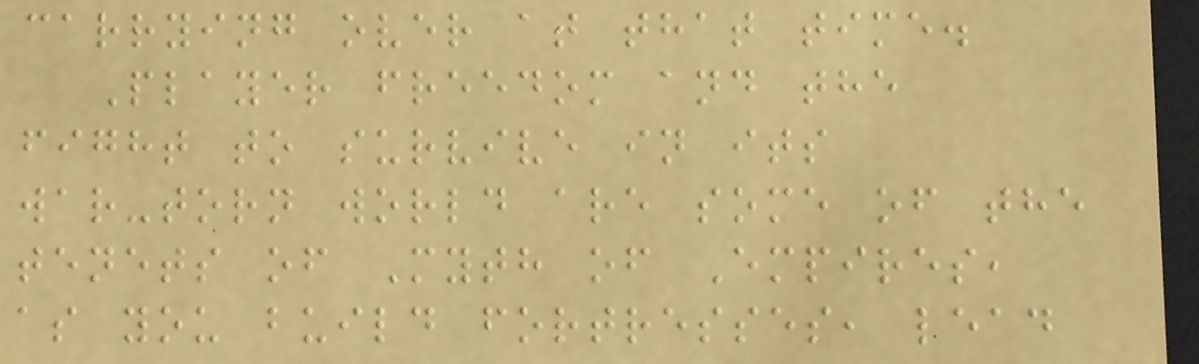carrying over at that time.
Player freedom and the
fight to survive in its
war-torn world are some of the
tenets of Myth of Empires,
as you build fortresses, lead
